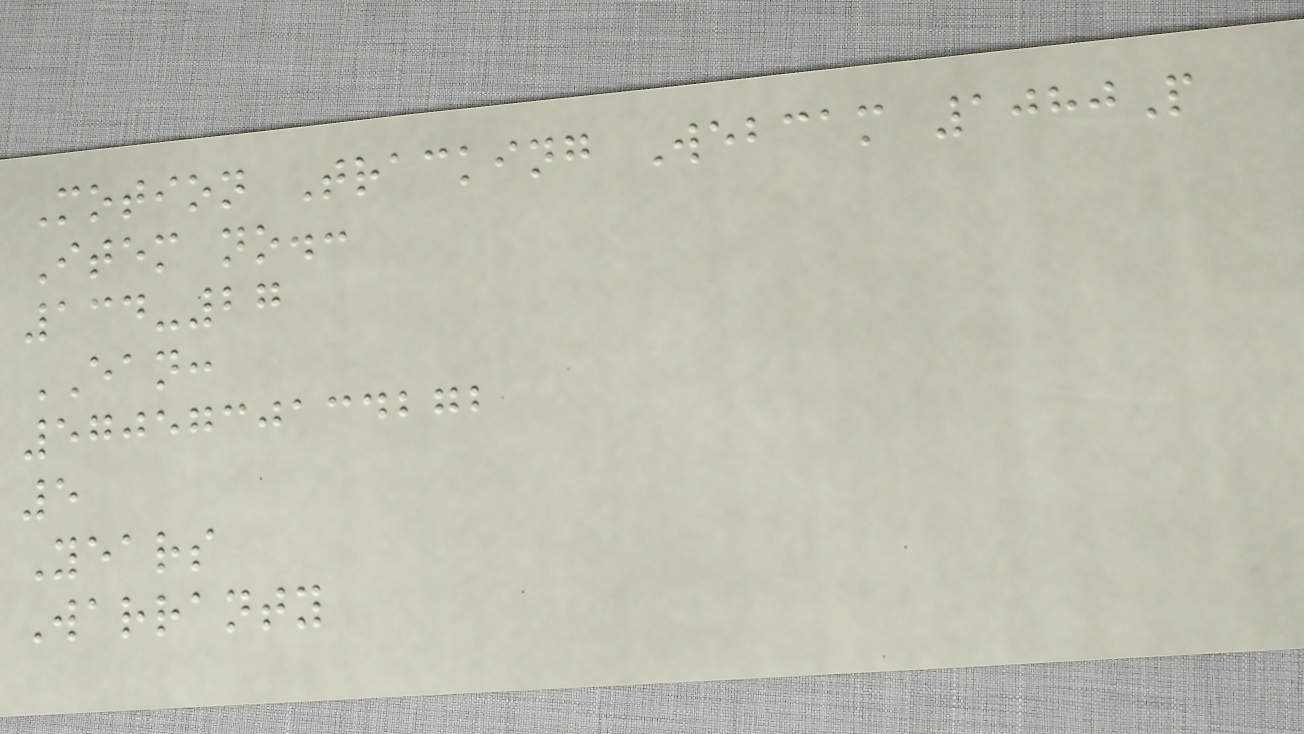Motion Tracking Webcam 1080P
Item no.:
134-27
EAN:
5705730134272
5
Years
Warranty
